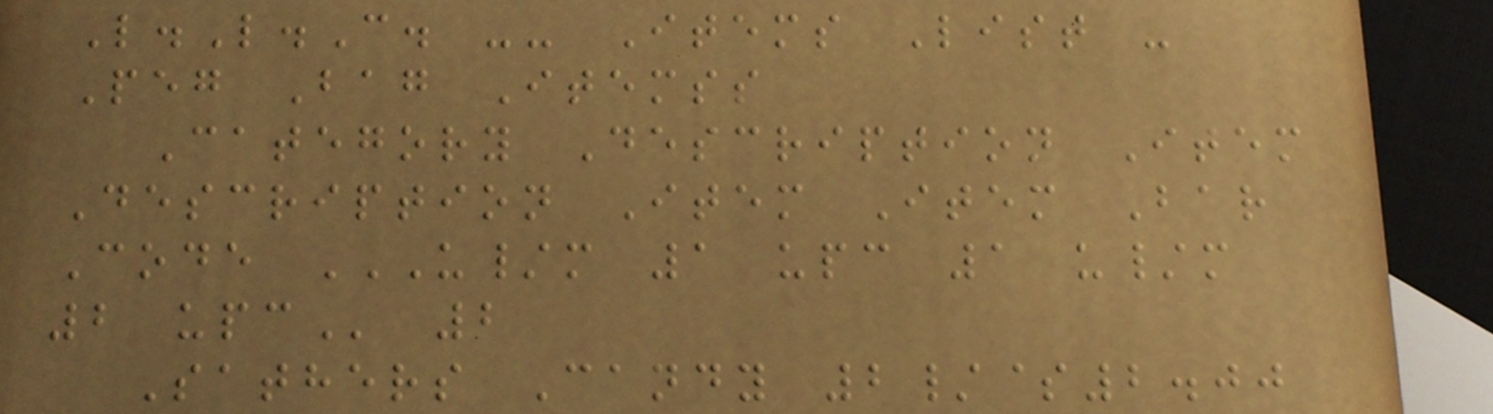L.L.C. -- Items List -
Peg Bag Itemss
Category Description Item
Description Item Item Bar
Code U/M 1 UPC 1 U/M
2 UPC 2
Sathers Candy 2/$2.00
